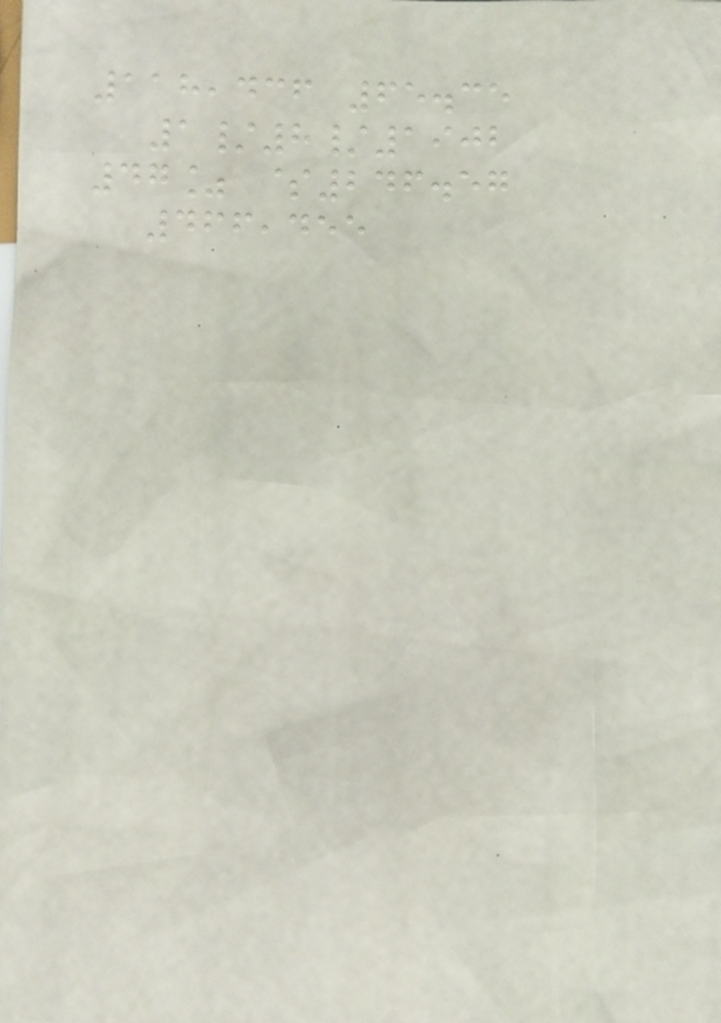118,436 65.35
1/8/1902
47% $246.57
466,455
